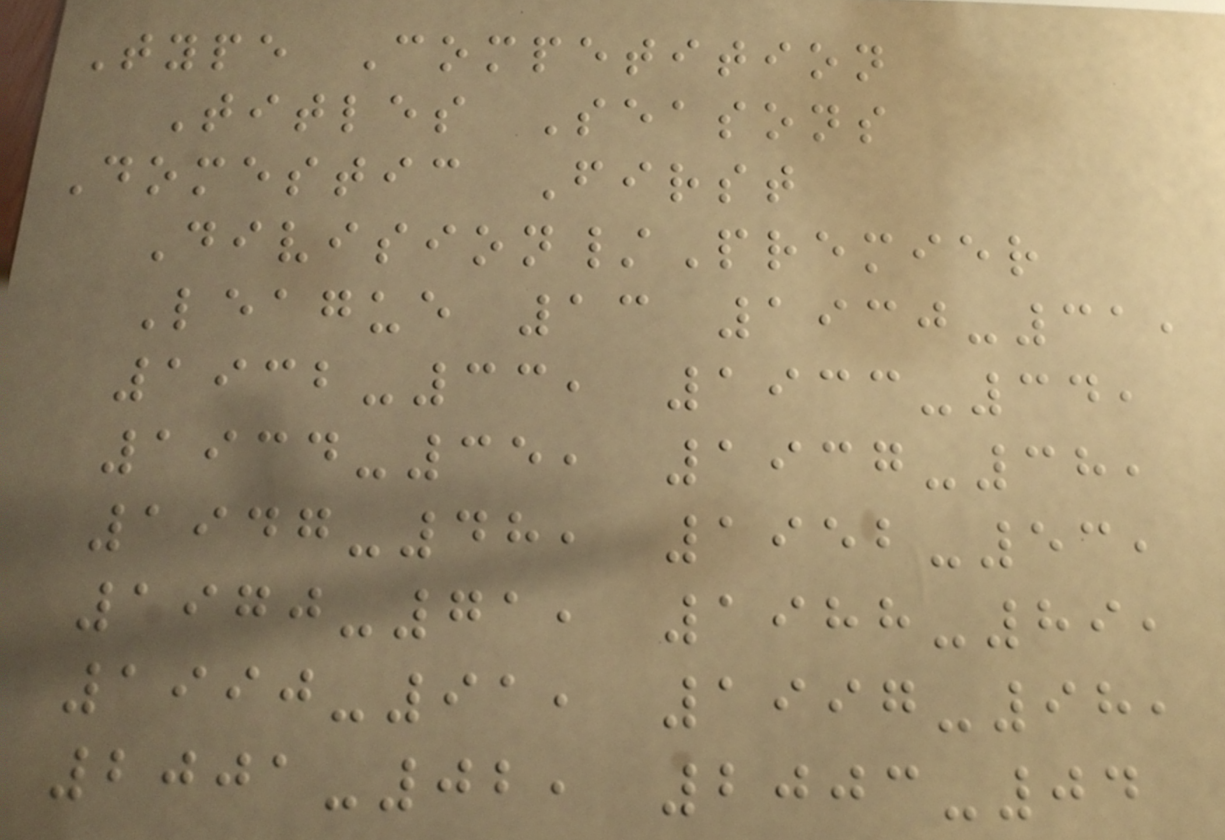Type Competition
Titles Seasons
Domestic First
Division/Premier
League 13 1930-31,
1932-33, 1933-34,
1934-35, 1937-38,
1947-48, 1952-53,
1970-71, 1988-89,
1990-91, 1997-98,
2001-02, 2003-04
